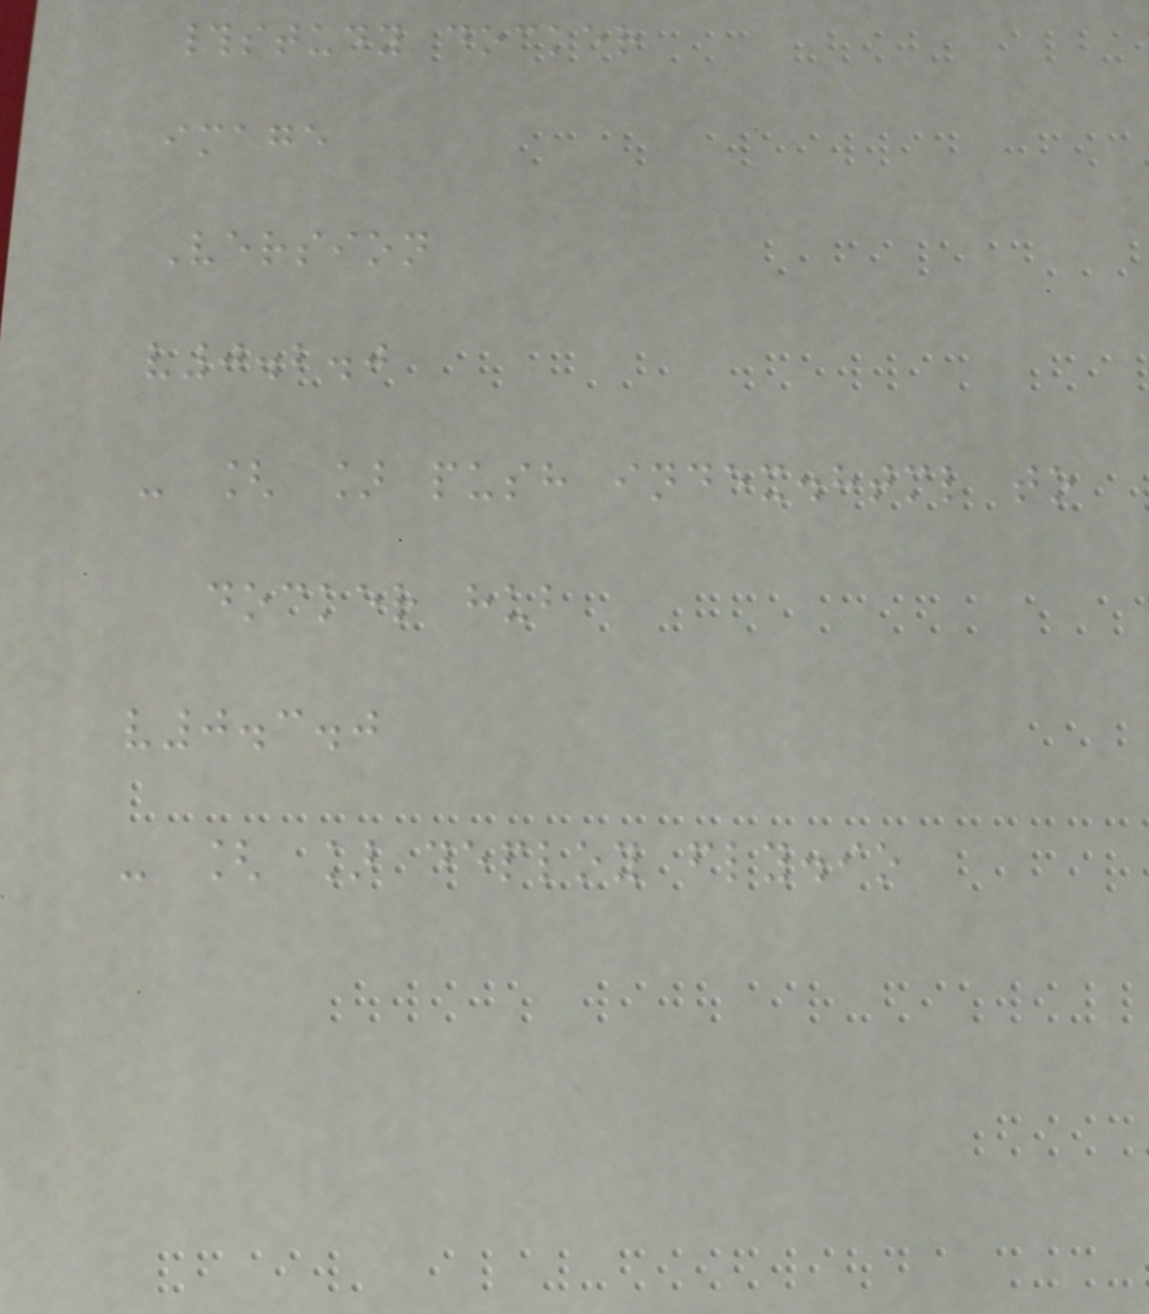#study docker
image
Version
v0.2.0
- [ ] push index.html to
docker hub
v0.3.0
- [ ] deploy fly.io
